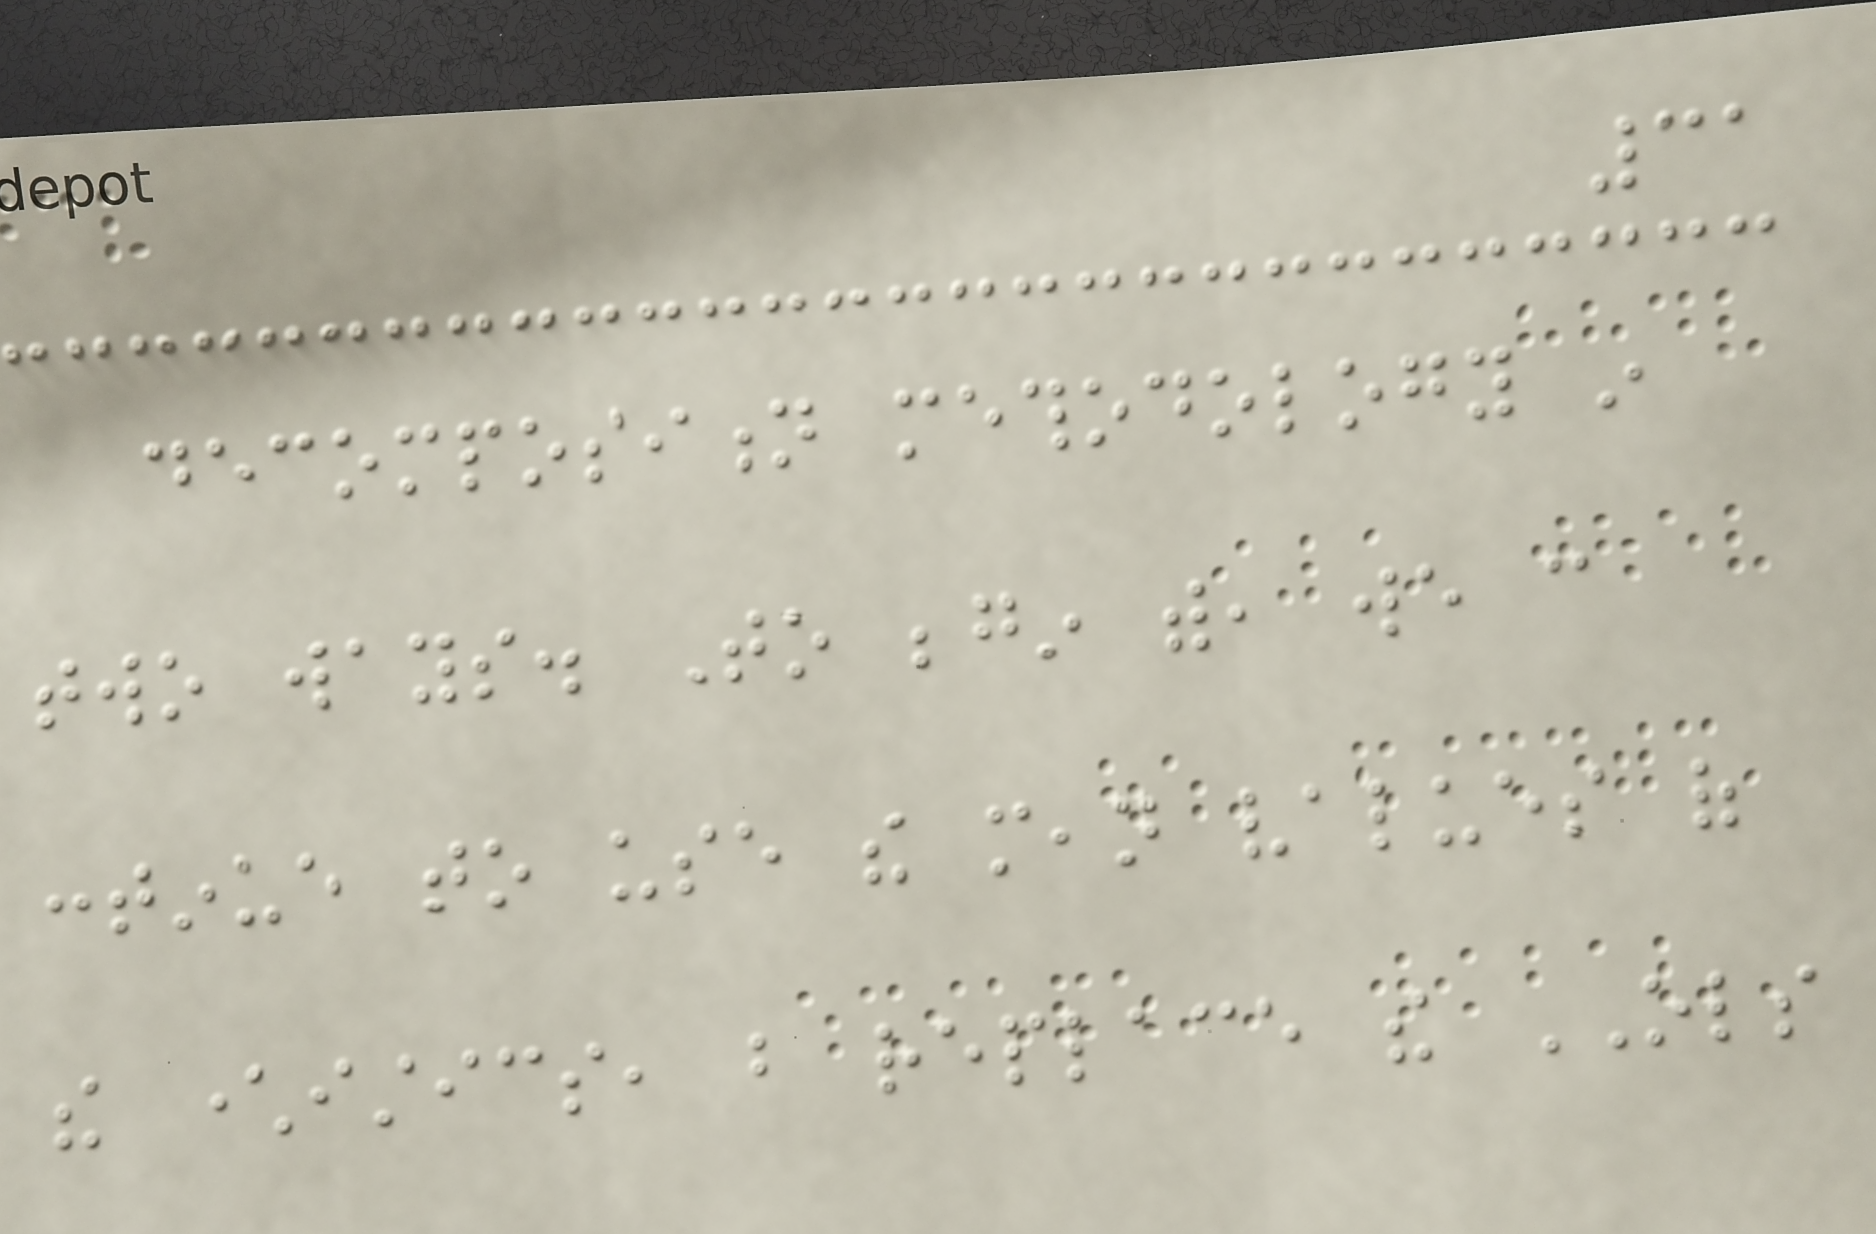31
decomposition methodology in
two ways. To begin with, we can
continue to use the mean values of
the characteristics, but replace the OLS
